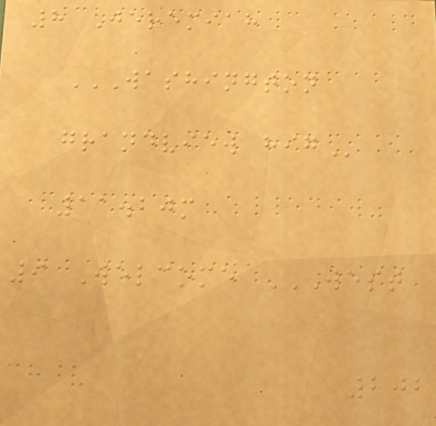8 Jeremiah
WASHINGTON
GRANDVIEW HIG
11.20m
9 Welcome WEST
202
